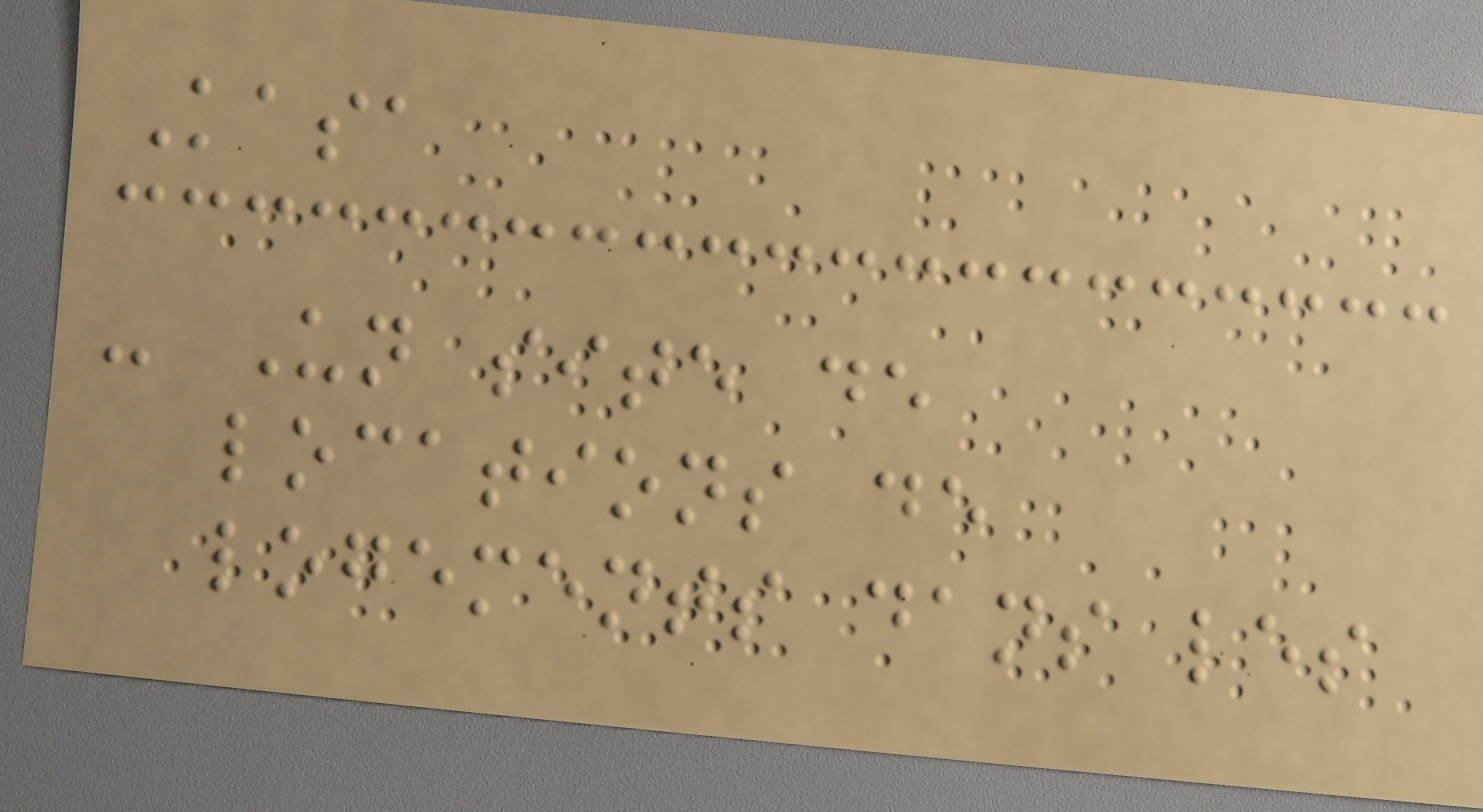Kasa
- Un site de
locations de
logements dans les
